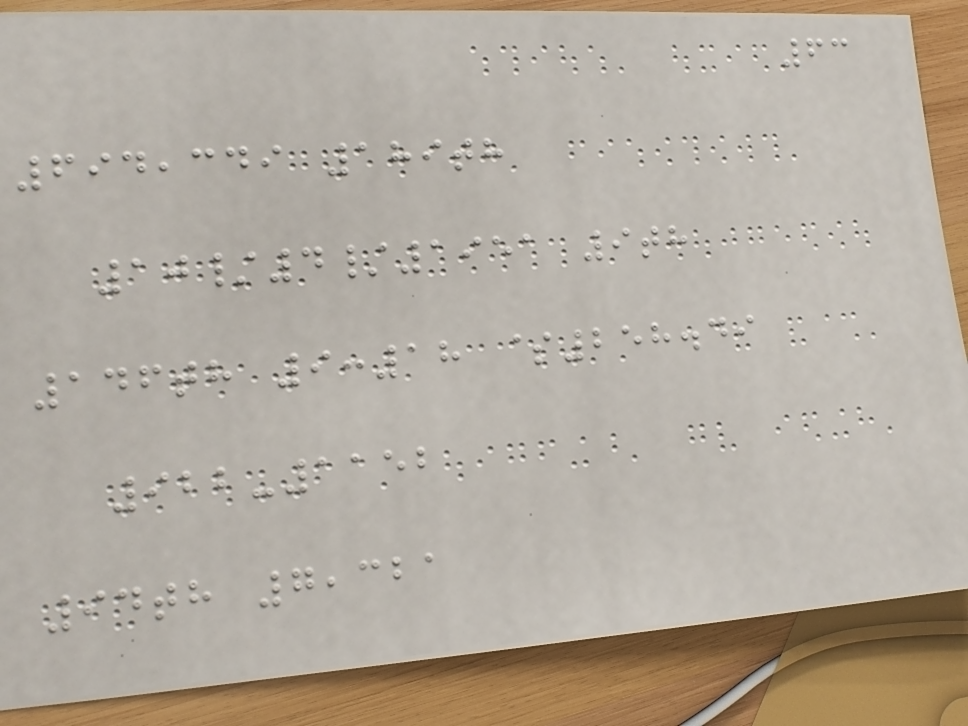63
694,349 189th
10/4/1951 9th
146th 9:18 $258.49
922-1152
94th 7,321
